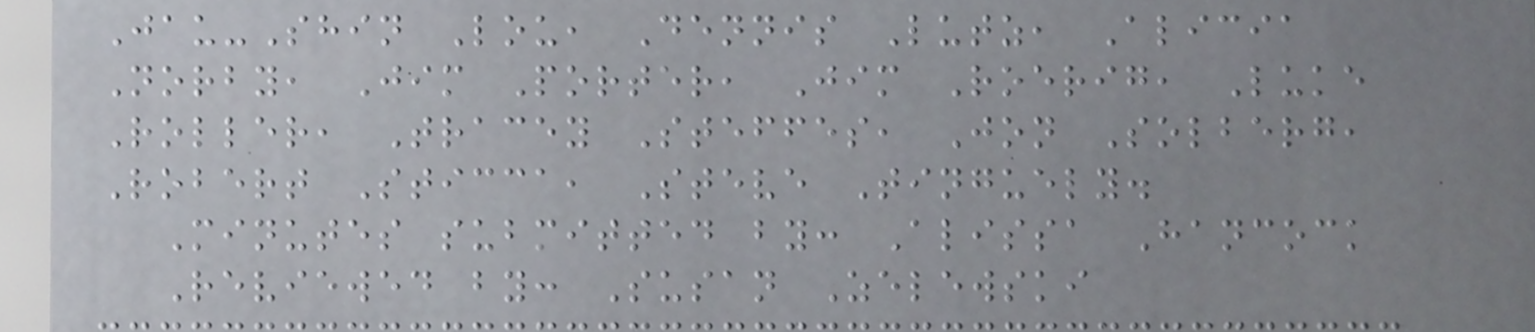Jau-Shin Lou, Dennis Lutz, Alicia
Norby, Jim Porter, Jim Roerig, Luke
Roller, Tracey Steffes, Jon Solberg,
Robert Sticca, Steve Tinguely.
Minutes submitted by: Alissa Hancock
Reviewed by: Susan Zelewski
